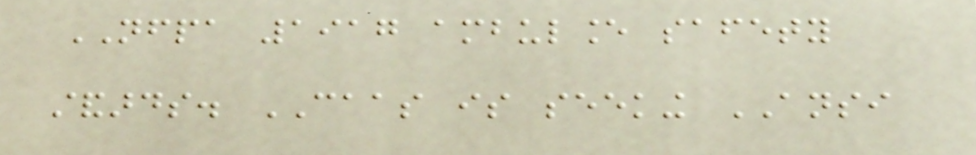NFPA 1917 ambulance safety
standards. CAAS is seeking ANSI
